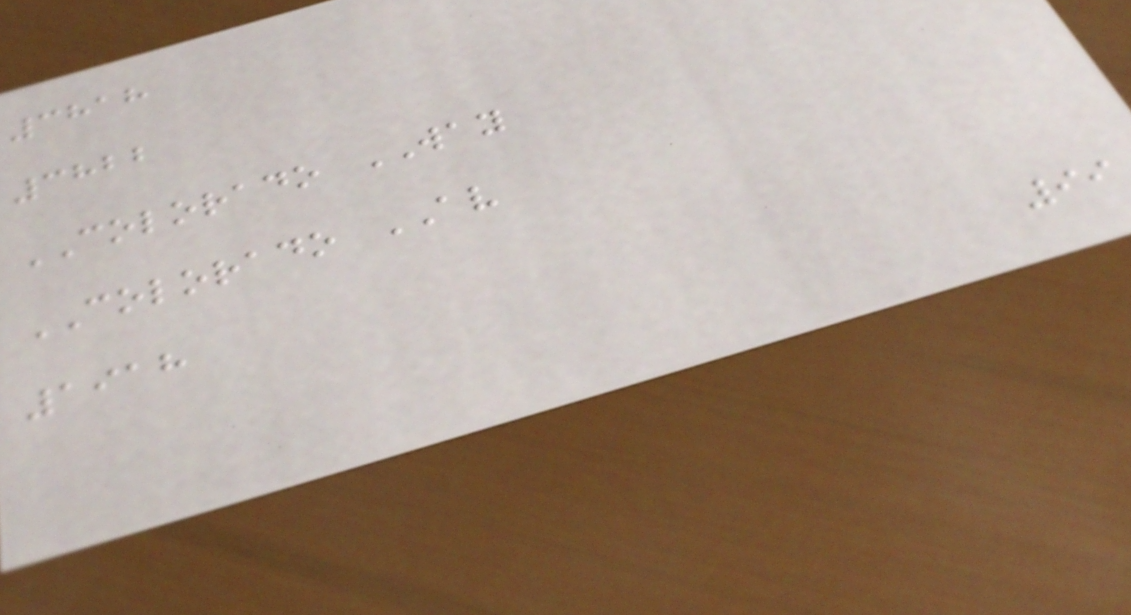3818
3822
COLORADO WAY
COLORADO AV
1918
99
